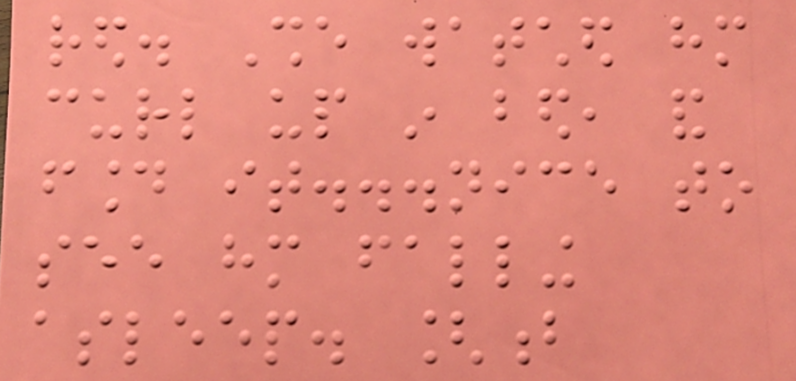red. She watched him
curl up in bed, and
found it...nice to
see him falling
asleep. [b
